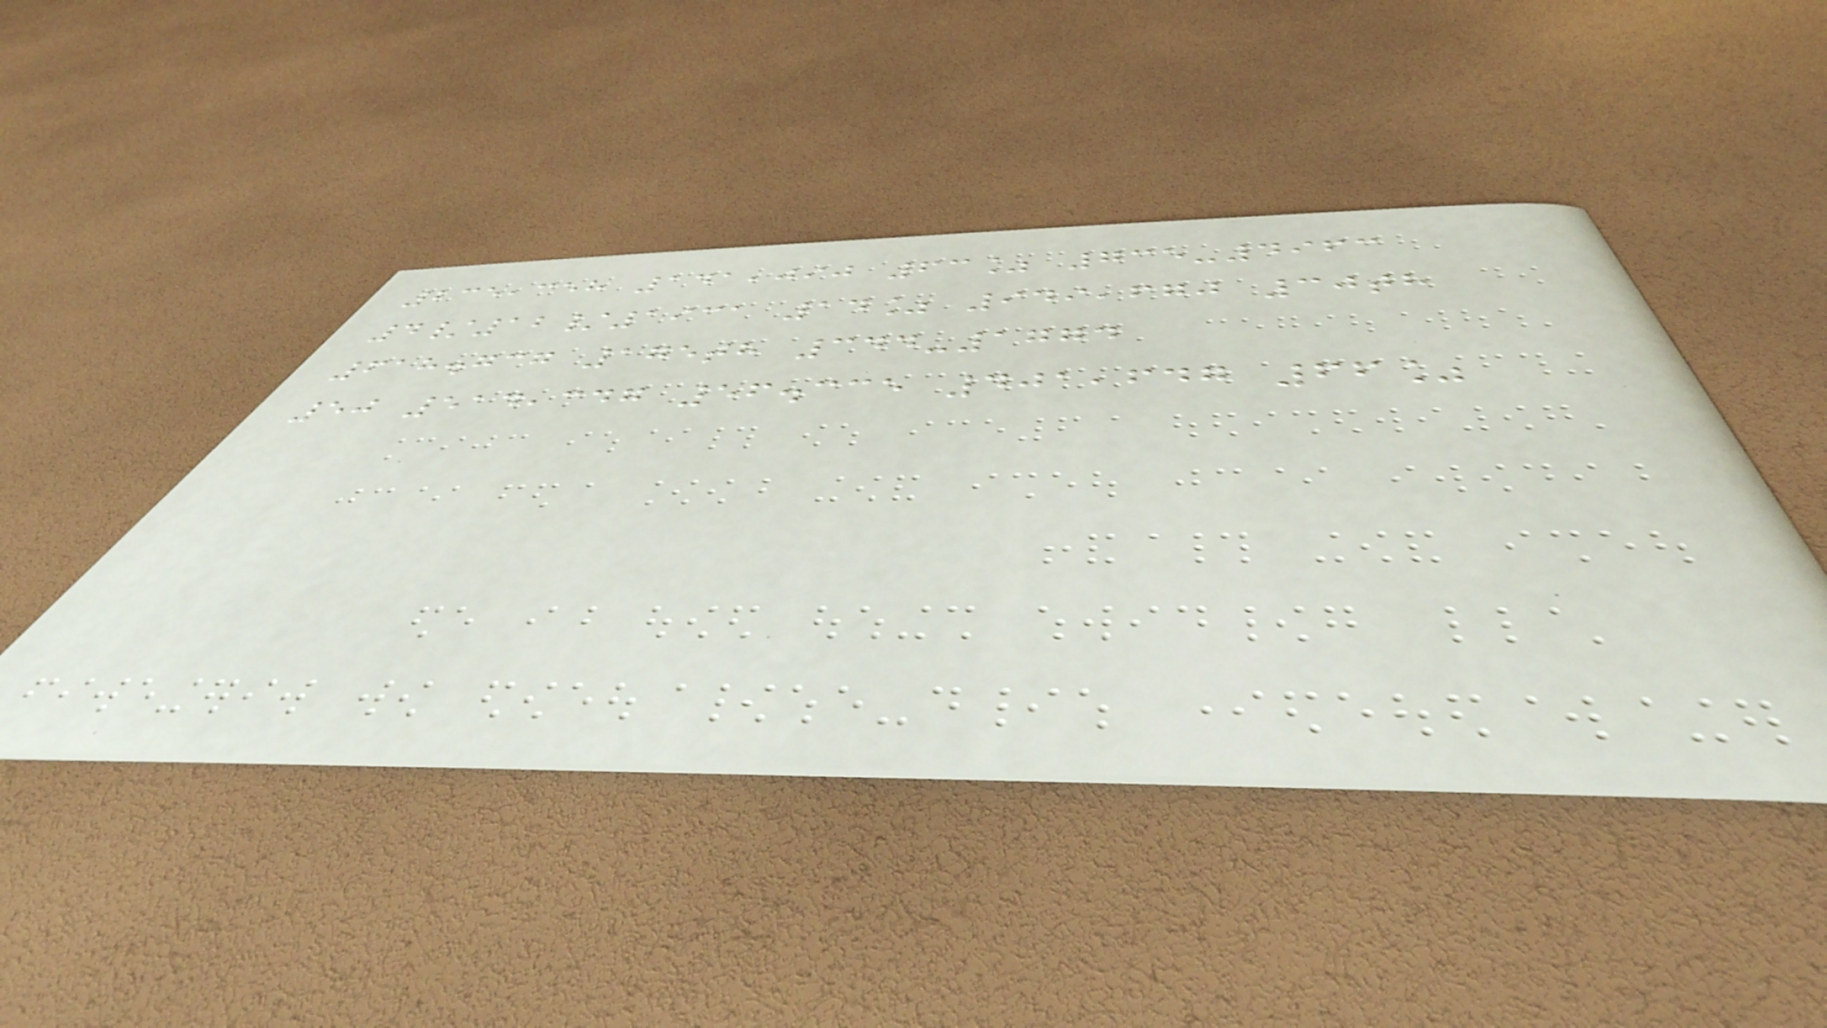235,358 141,090 63% 735-4963
4/12/1931 14% 949,670 30th
618.737 175th 344-1774
50 514,347 56.335 401,647 66%
